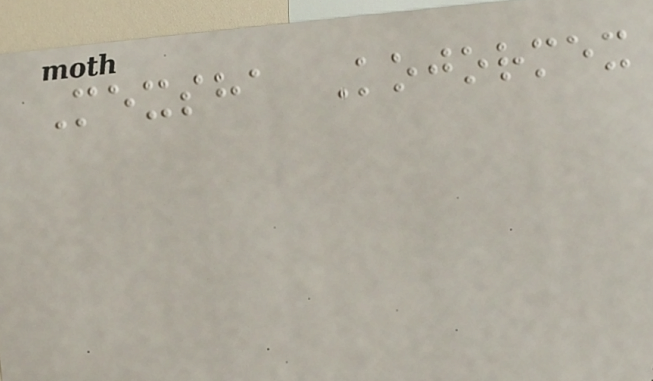Mexsha Kojormex
